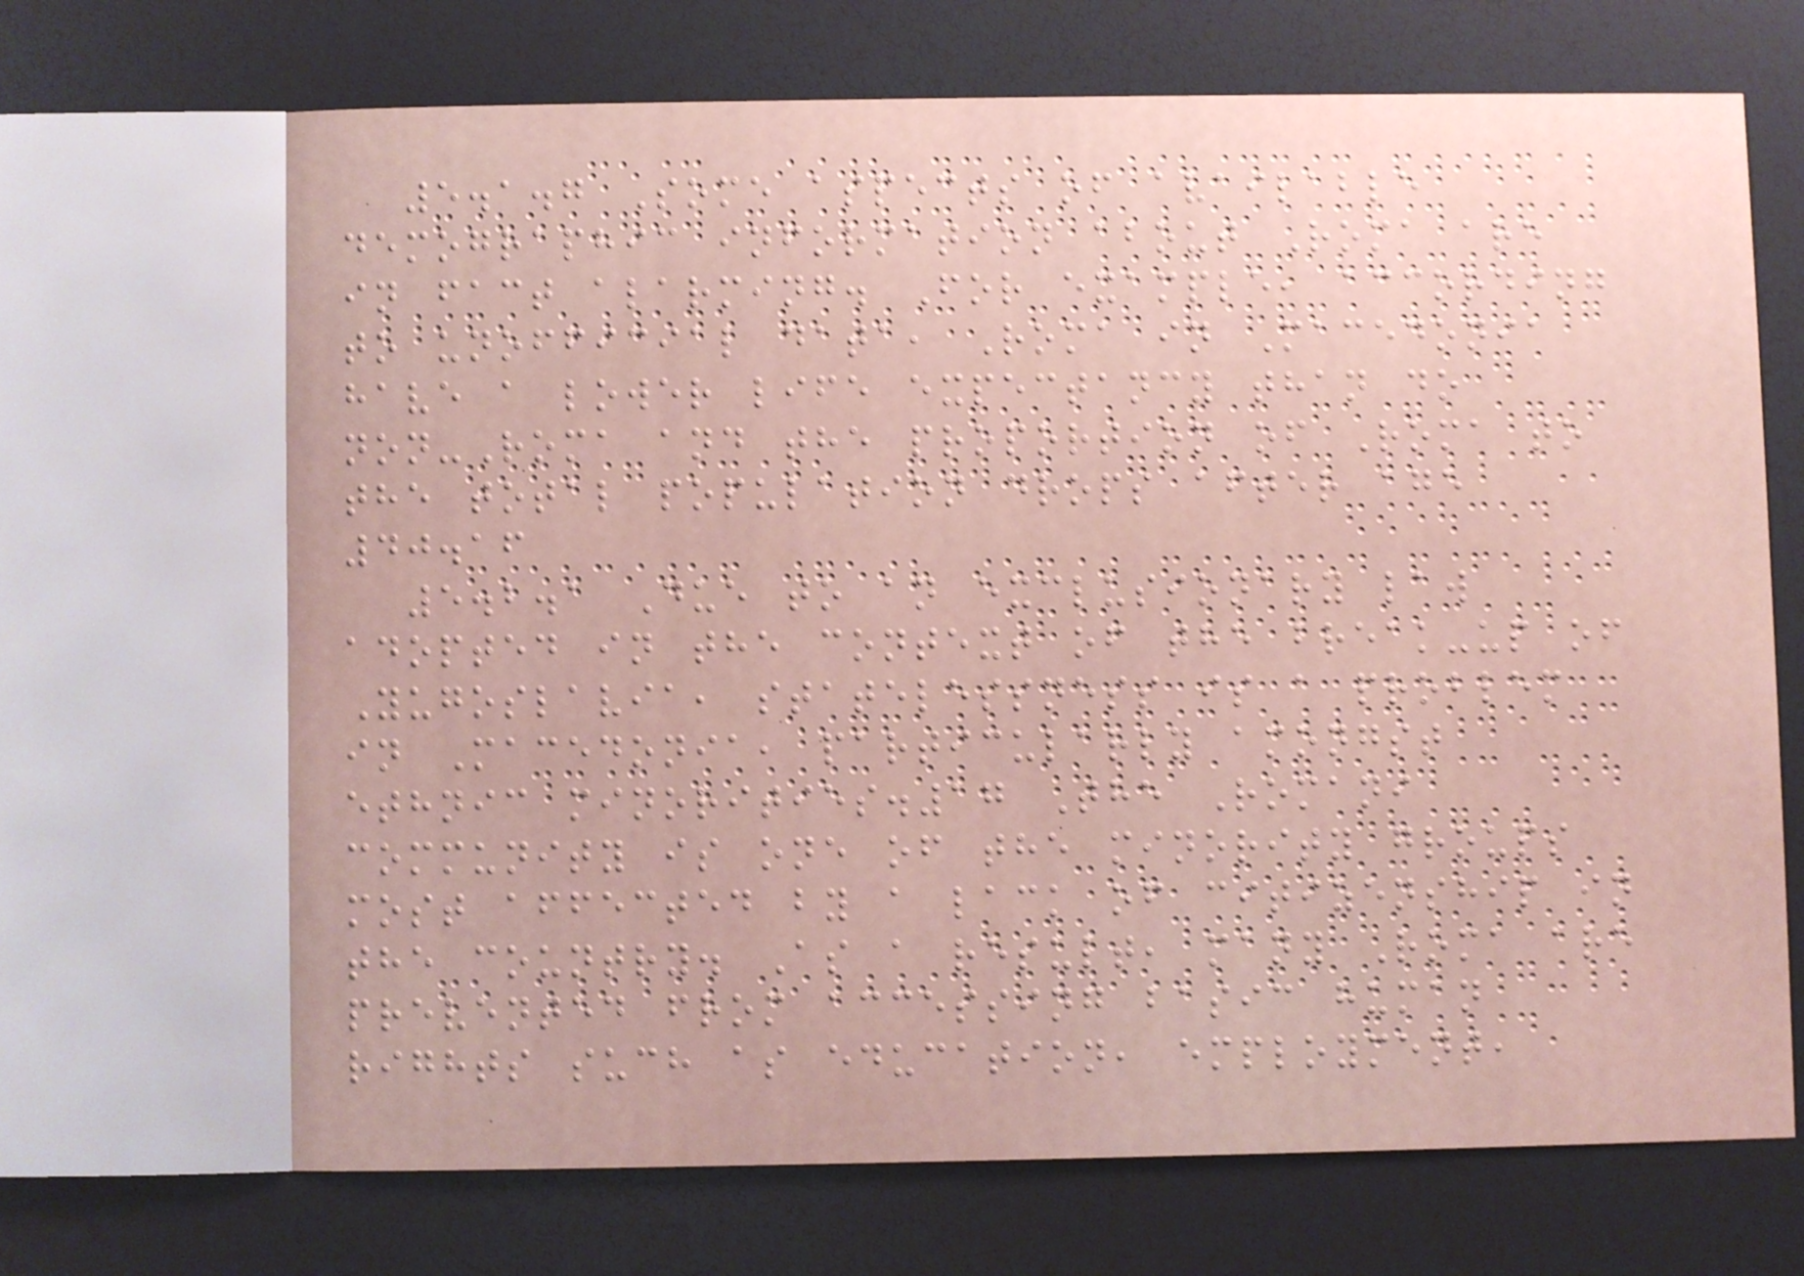5.1.7 Some aspects of available
demographic information about Roma are
in fact alarming. For example, according
to unofficial data, Roma in Macedonia
have a lower life expectancy than do
non-Roma and the proportion of Roma to
the total population drops after age
40.16
5.2.1 Due to an exclusionary law
adopted in the context of the break-up of
Yugoslavia, statelessness is a problem
in Macedonia, particularly amongst
ethnic minorities.17 The Romani
community is one of the minority groups
most affected by a lack of citizenship in
the country. As a result, many Roma are
prevented from accessing basic human
rights such as education, employment,
